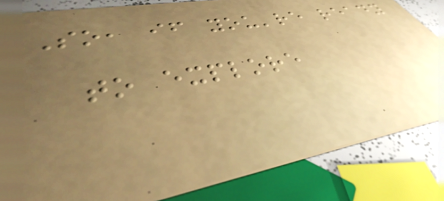So, if you're ready
to explore
